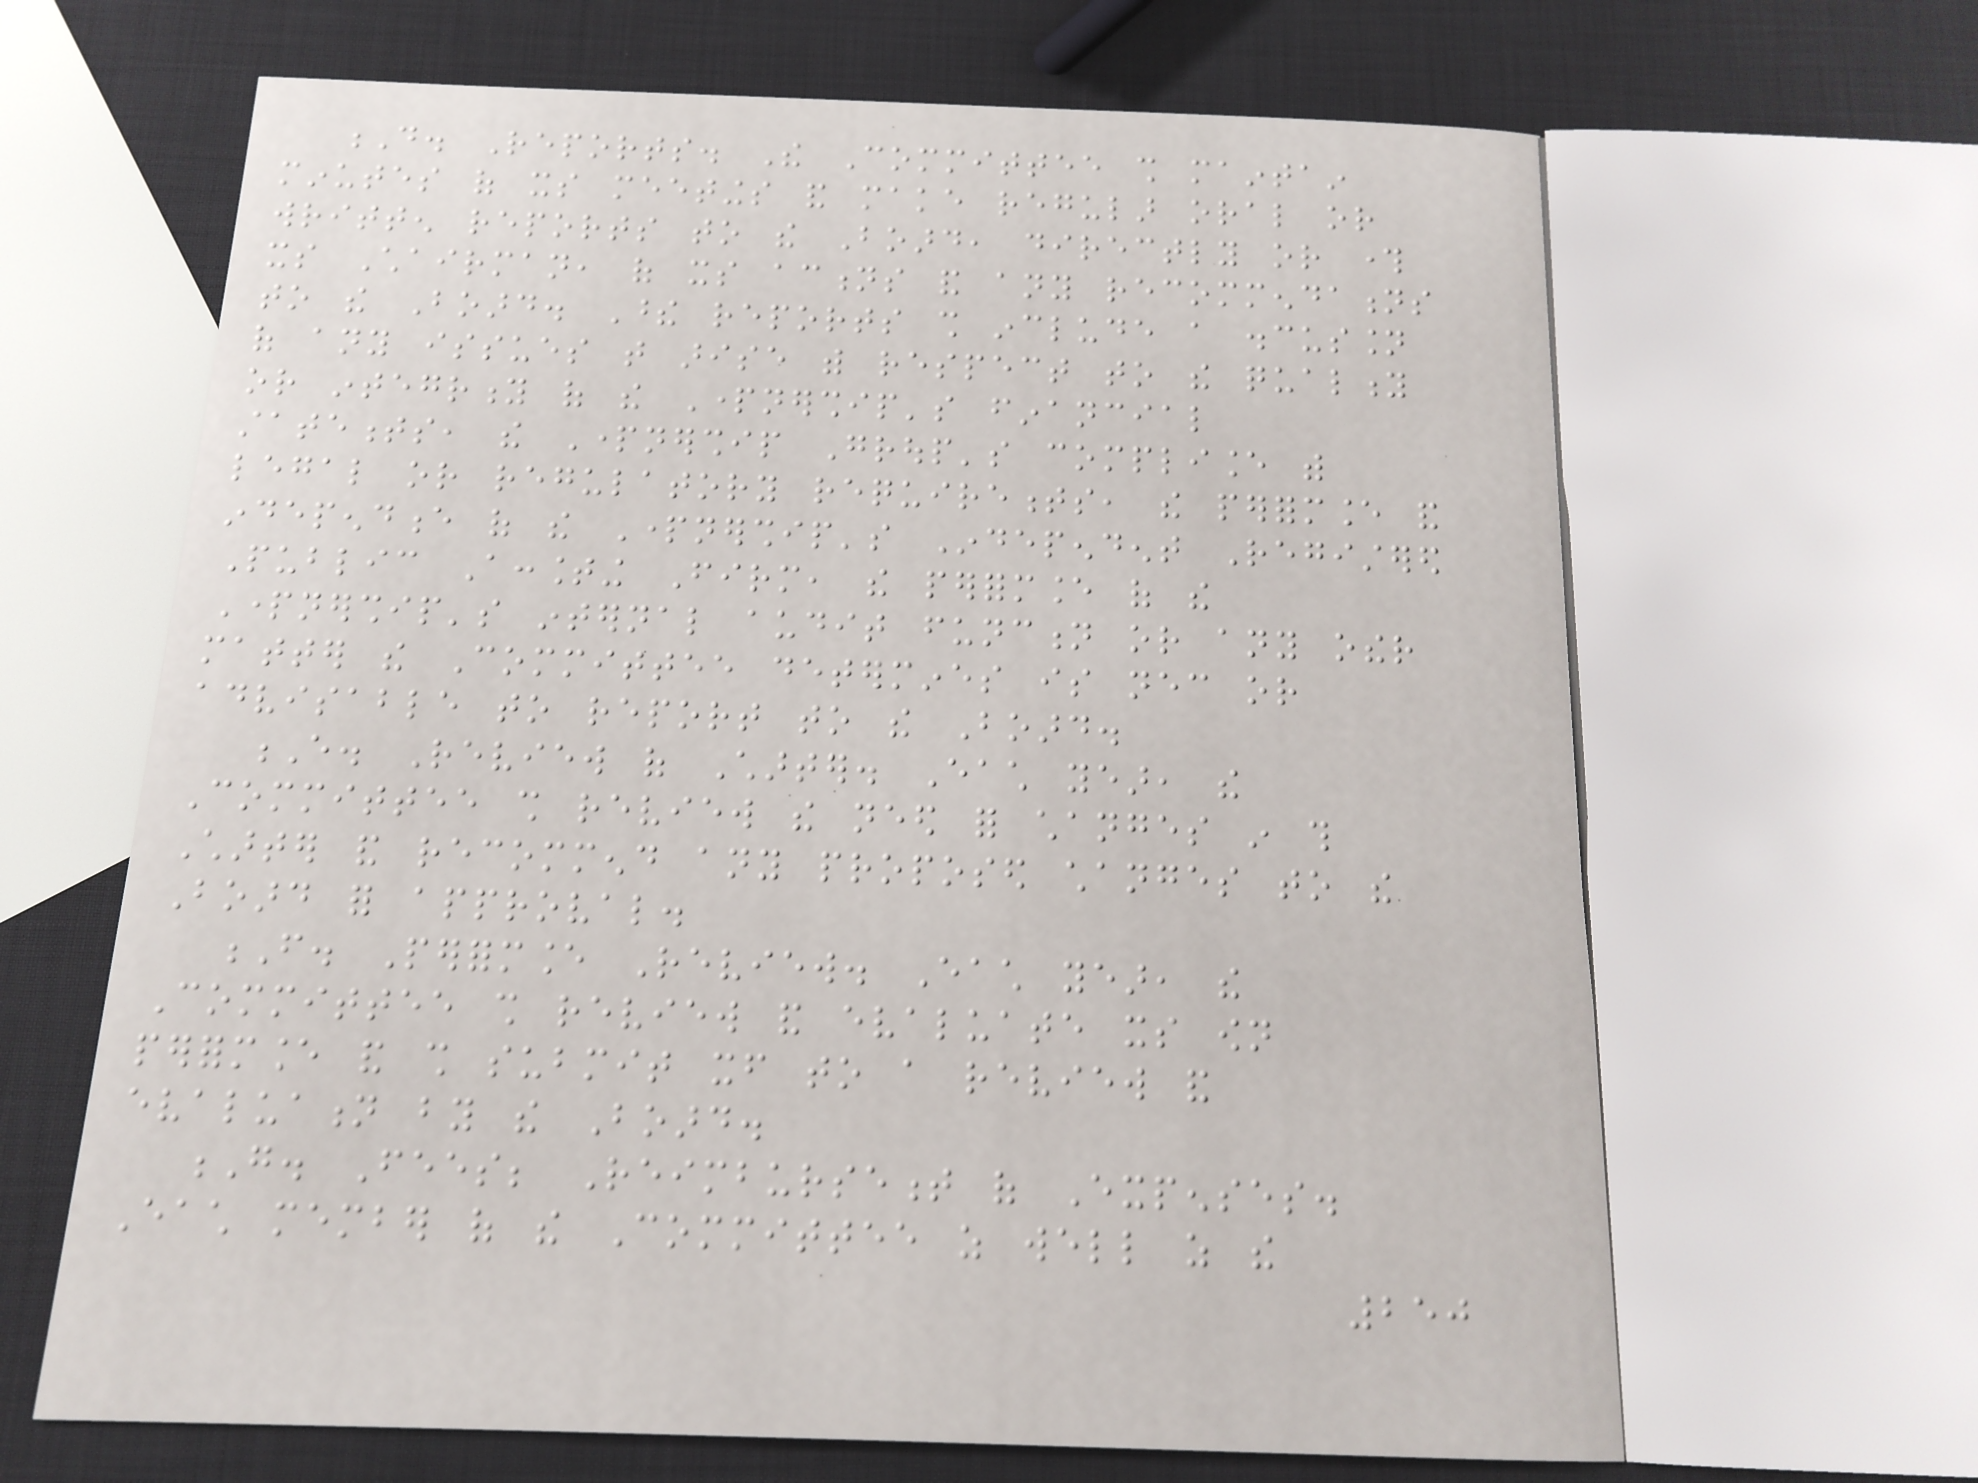D. Reports. The Committee shall maintain
minutes of its meetings and make regular oral or
written reports to the Board, directly or through
its Chairman, of its actions and any recommendations
to the Board. These reports shall include a discussion
of any issues that arise with respect to the quality
or integrity of the Partnership's financial
statements, the Partnership Group's compliance with
legal or regulatory requirements, the performance and
independence of the Partnership's Independent Registered
Public Accounting Firm, the performance of the
Partnership's internal audit function or any other
matter the Committee determines is necessary or
advisable to report to the Board.
E. Review of Charter. Each year, the
Committee shall review the need for changes in this
Charter and recommend any proposed changes to the
Board for approval.
F. Performance Review. Each year, the
Committee shall review and evaluate its own
performance and shall submit itself to a review and
evaluation by the Board.
G. Fees; Reimbursement of Expenses.
Each member of the Committee as well as the
250
